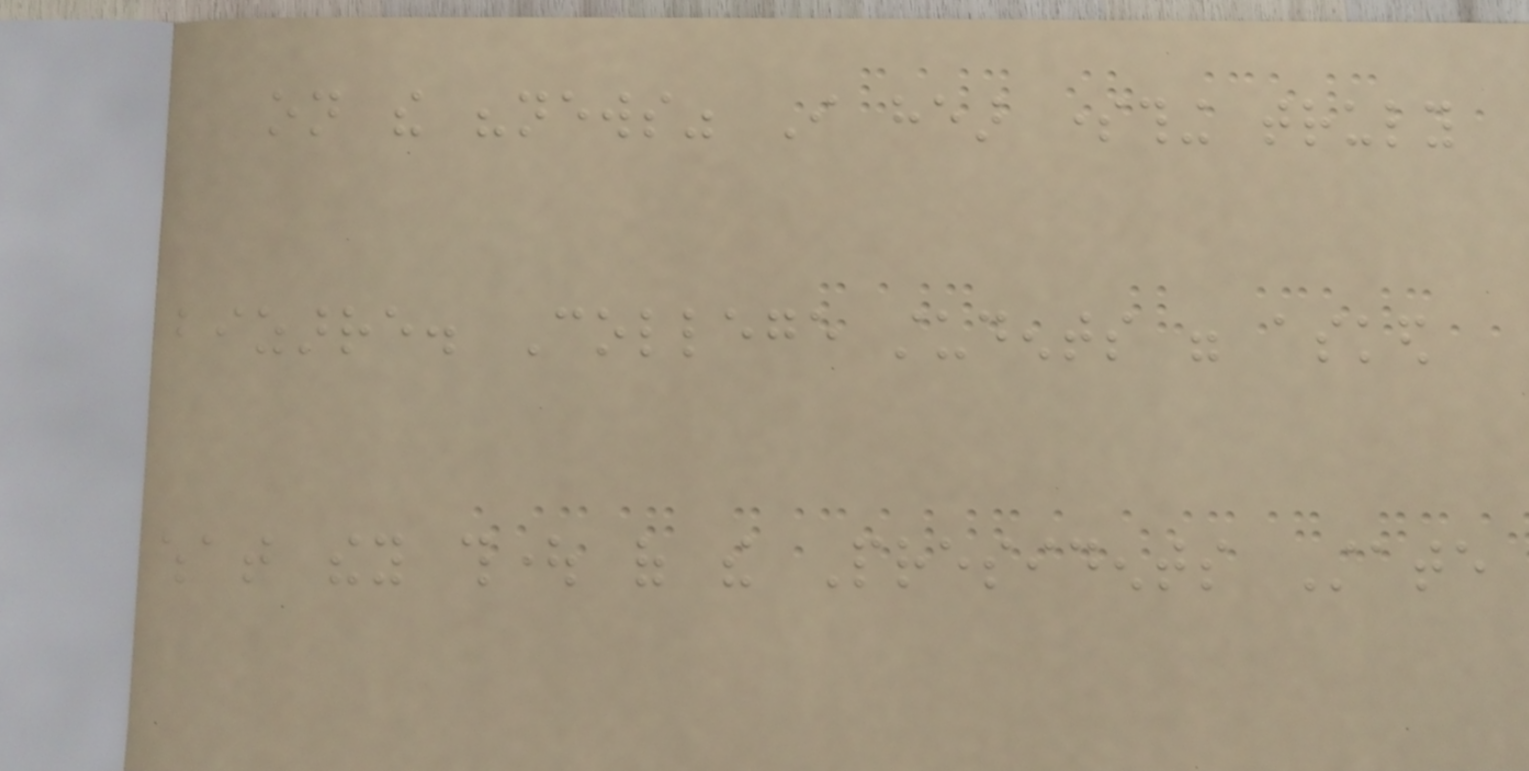on the "news" I hear something truly
bizarre. College students were asked
what they thought of the Presidents State
